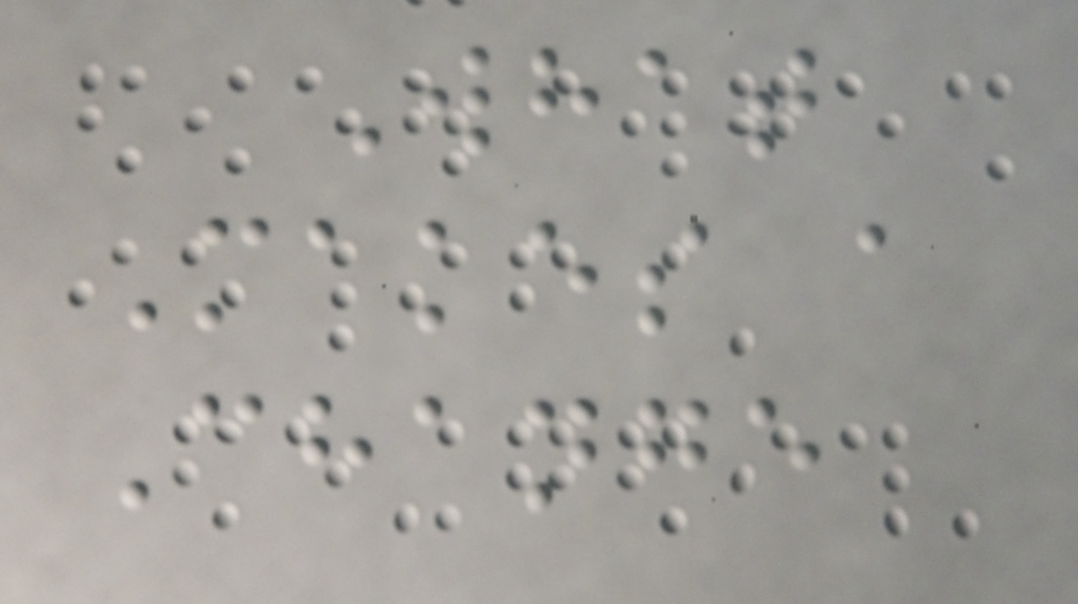What
Makes a
Change
